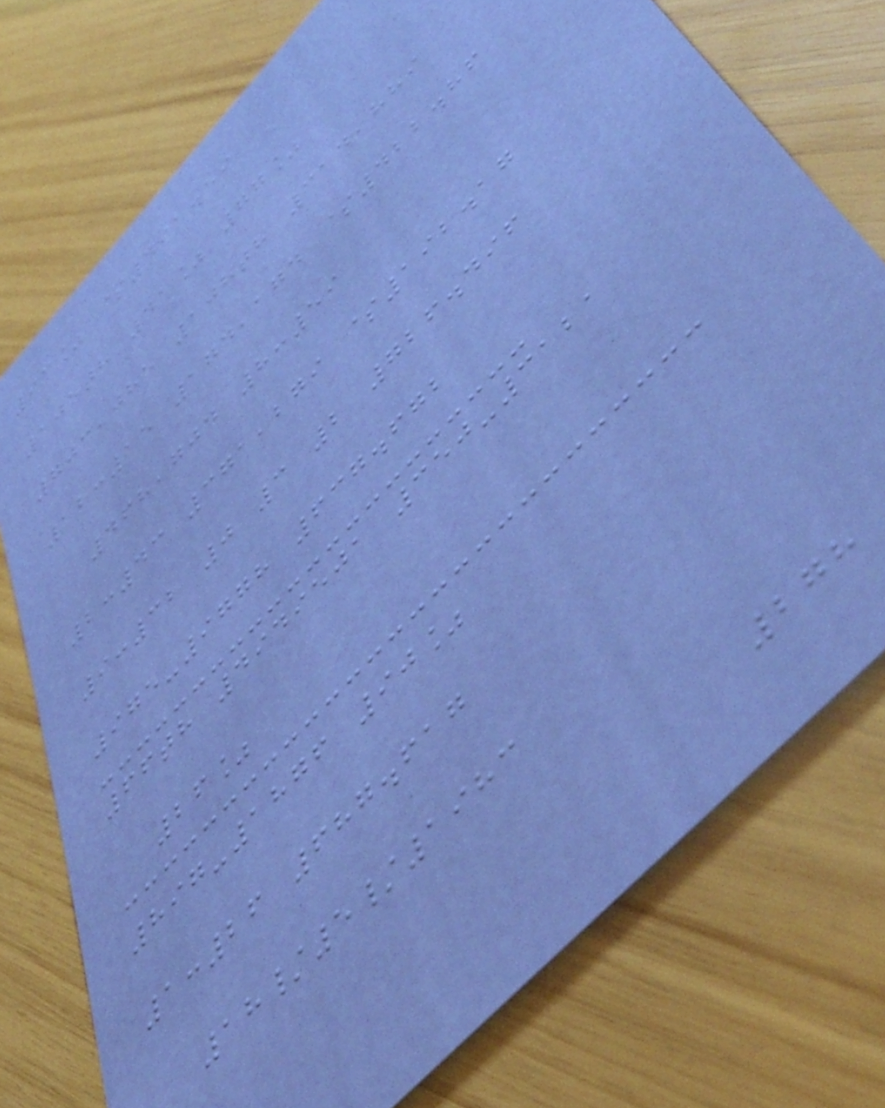93% $491.59
105th 41% 77%
703,085 108th 314,889
12:15 174,174 $422.86
468,704 8:59
2:43 371,279 $192.17
9:32 0 3 2 726.496
975-9778 637.672
66th 4949501 350-3121
26%
897-1876 90%
1:26 687.617
18/5/1983
278
